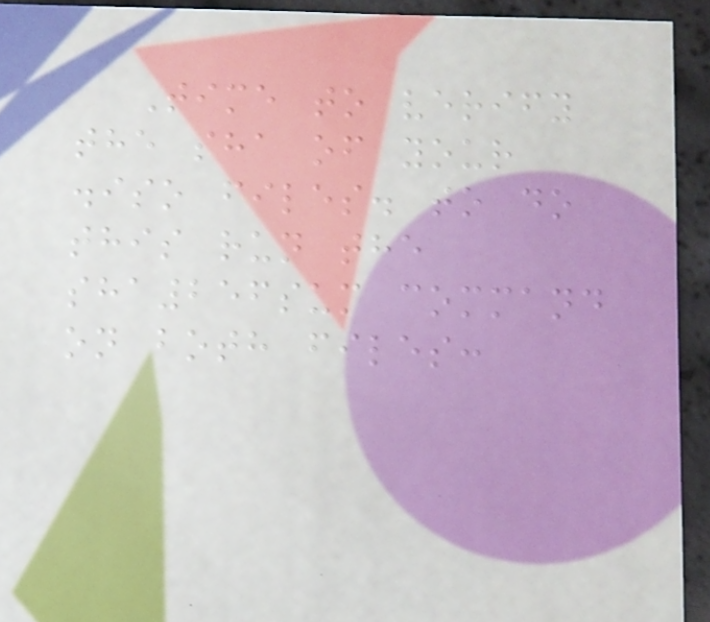Time to verify
the sha of your
.iso files. to do
this run the
sha256sum command
on both files:
